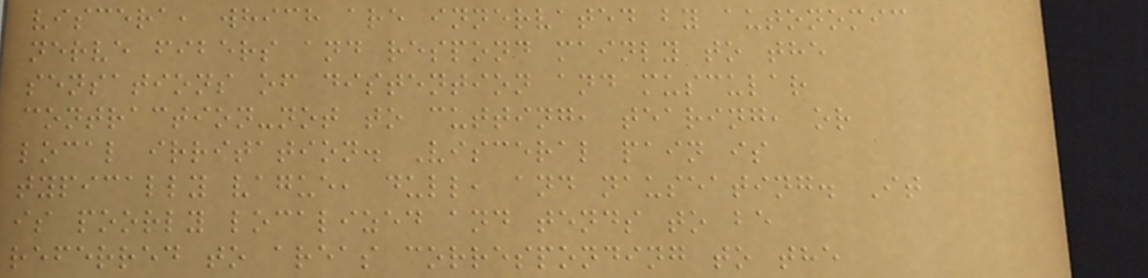viscera, which are innervated by autonomic
nerve fibers and respond mainly to the
sensations of distention and muscular
contraction-not to cutting, tearing, or
local irritation. Visceral pain is
typically vague, dull, and nauseating. It
is poorly localized and tends to be
referred to areas corresponding to the
